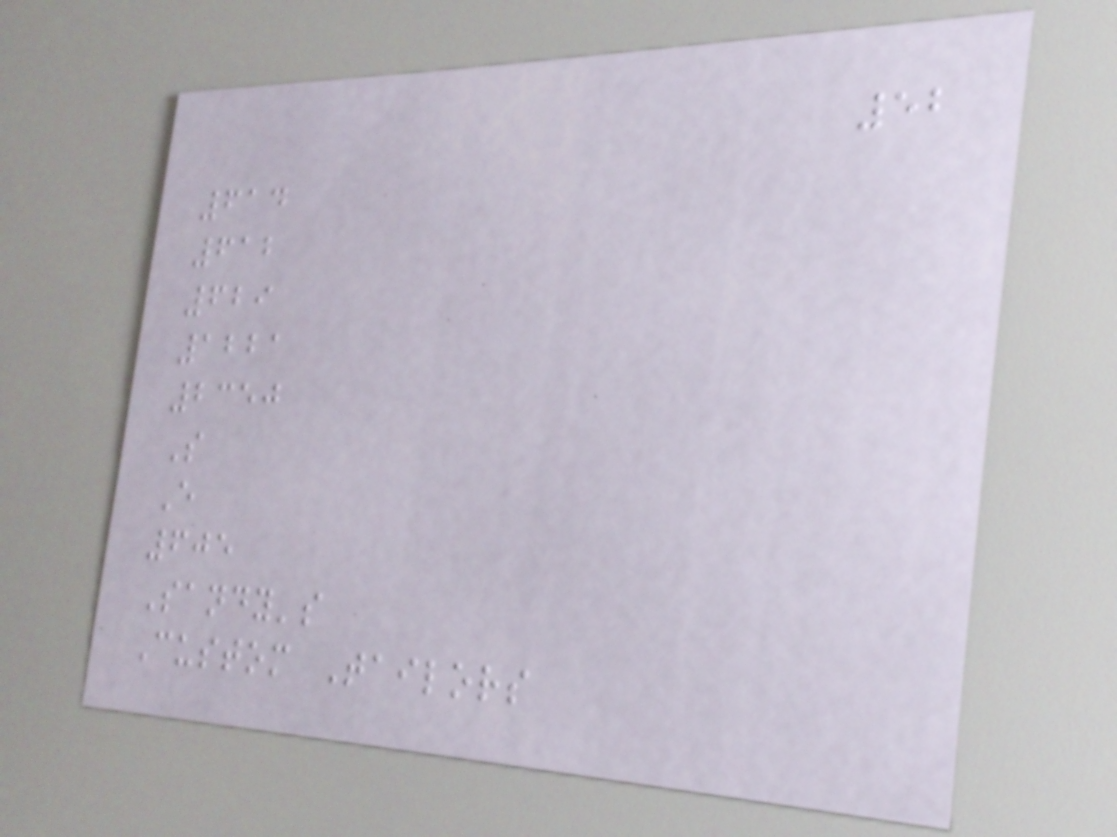52
614
612
629
1221
2350
S
E
605
Sandy's
Custom Tailors
